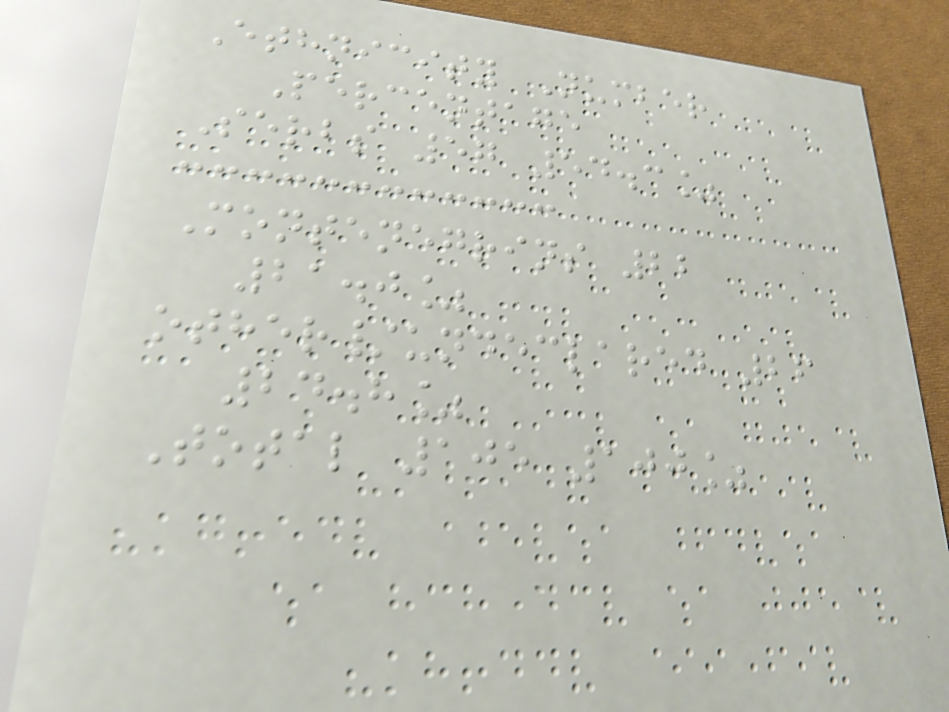Ethnicity Number
Percentage
Serbs 57 54.3%
Montenegrins 22
21.0%
other/undeclared 26
24.8%
Total 105 100%
